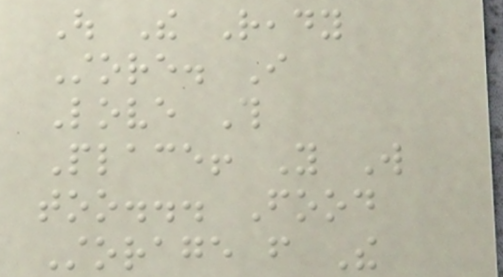Out The Ready
Store. I
Love This
Place! You Will
too... Food
Storage from The
